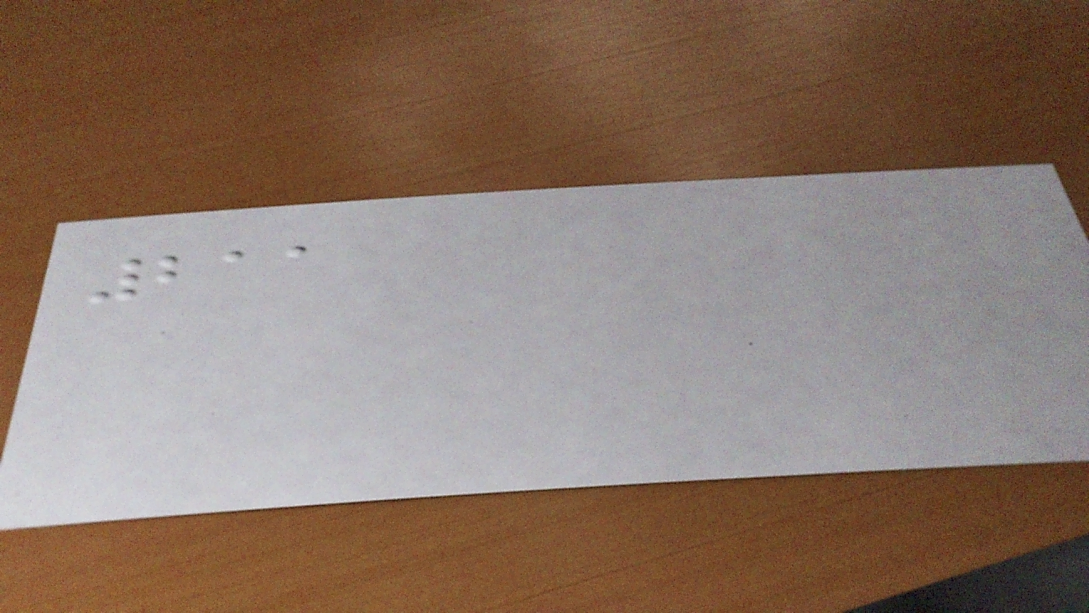211
